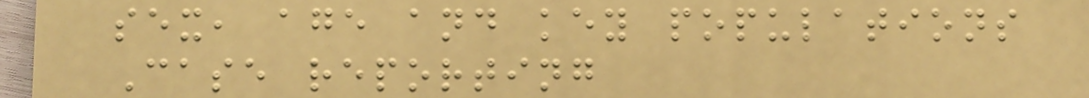sex, age and key populations
Case reporting
